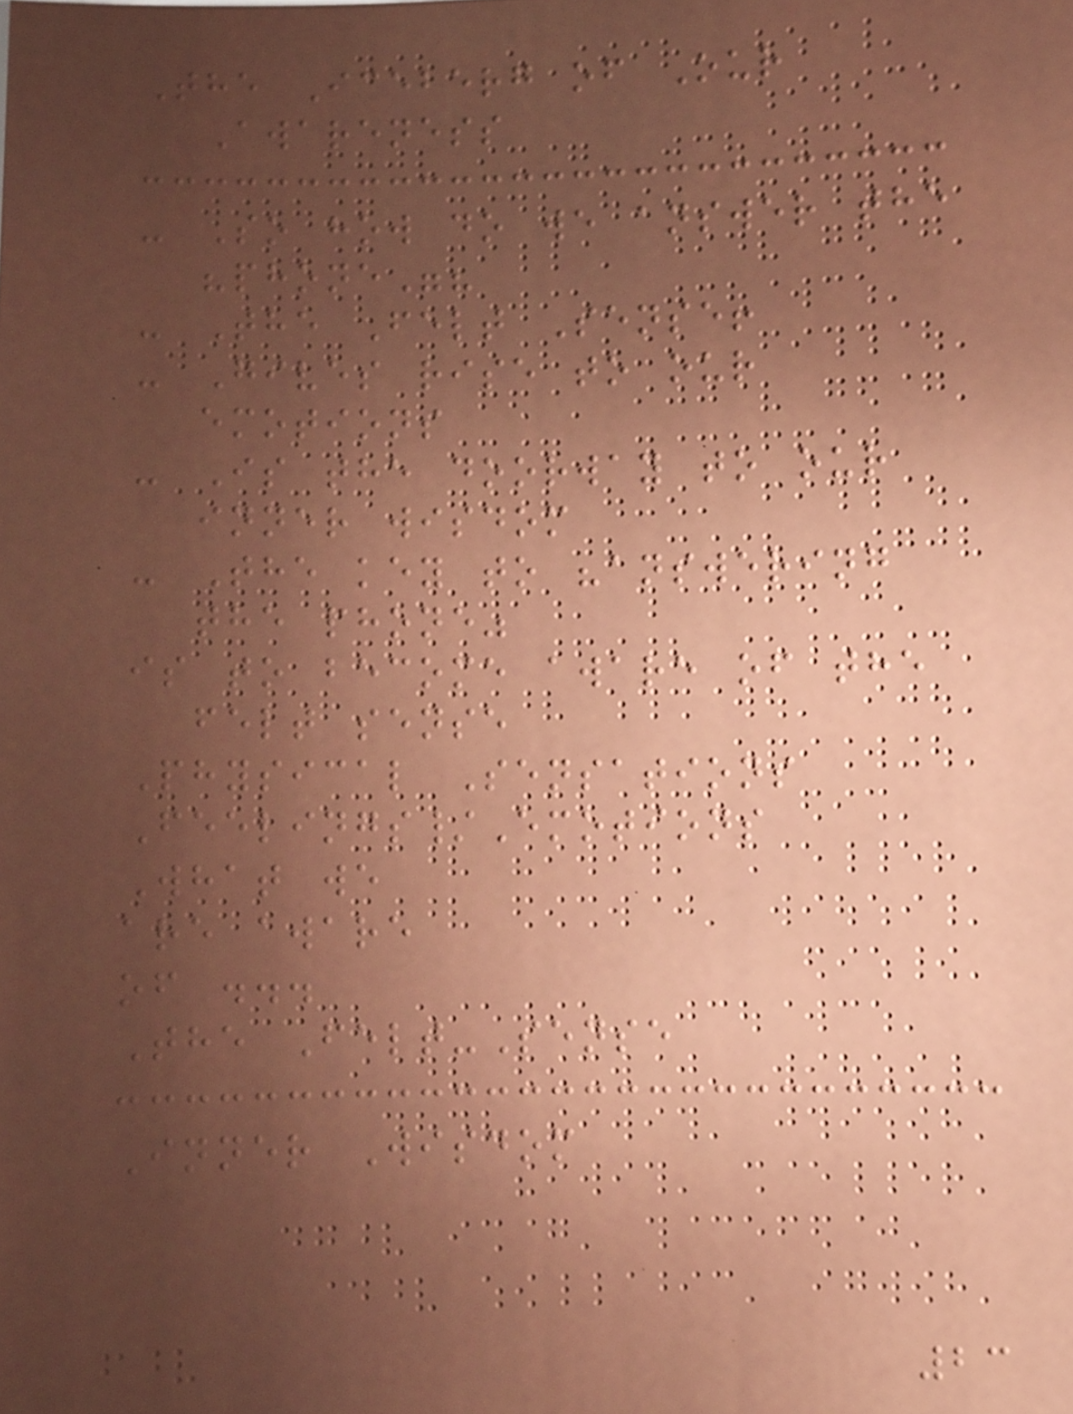The Iceberg of Our
Awareness
- So how do we answer the
"phone"?
- The Felt Sense!
- Gives rise to our
emotions
- Is the doorway to our
inner wisdom
- The key to "answering
the phone"
is to become aware of the
felt sense
Physical Sensations
Feelings/Emotions
What we
are aware
of ...
The Felt-Sense
Inner Wisdom
23
